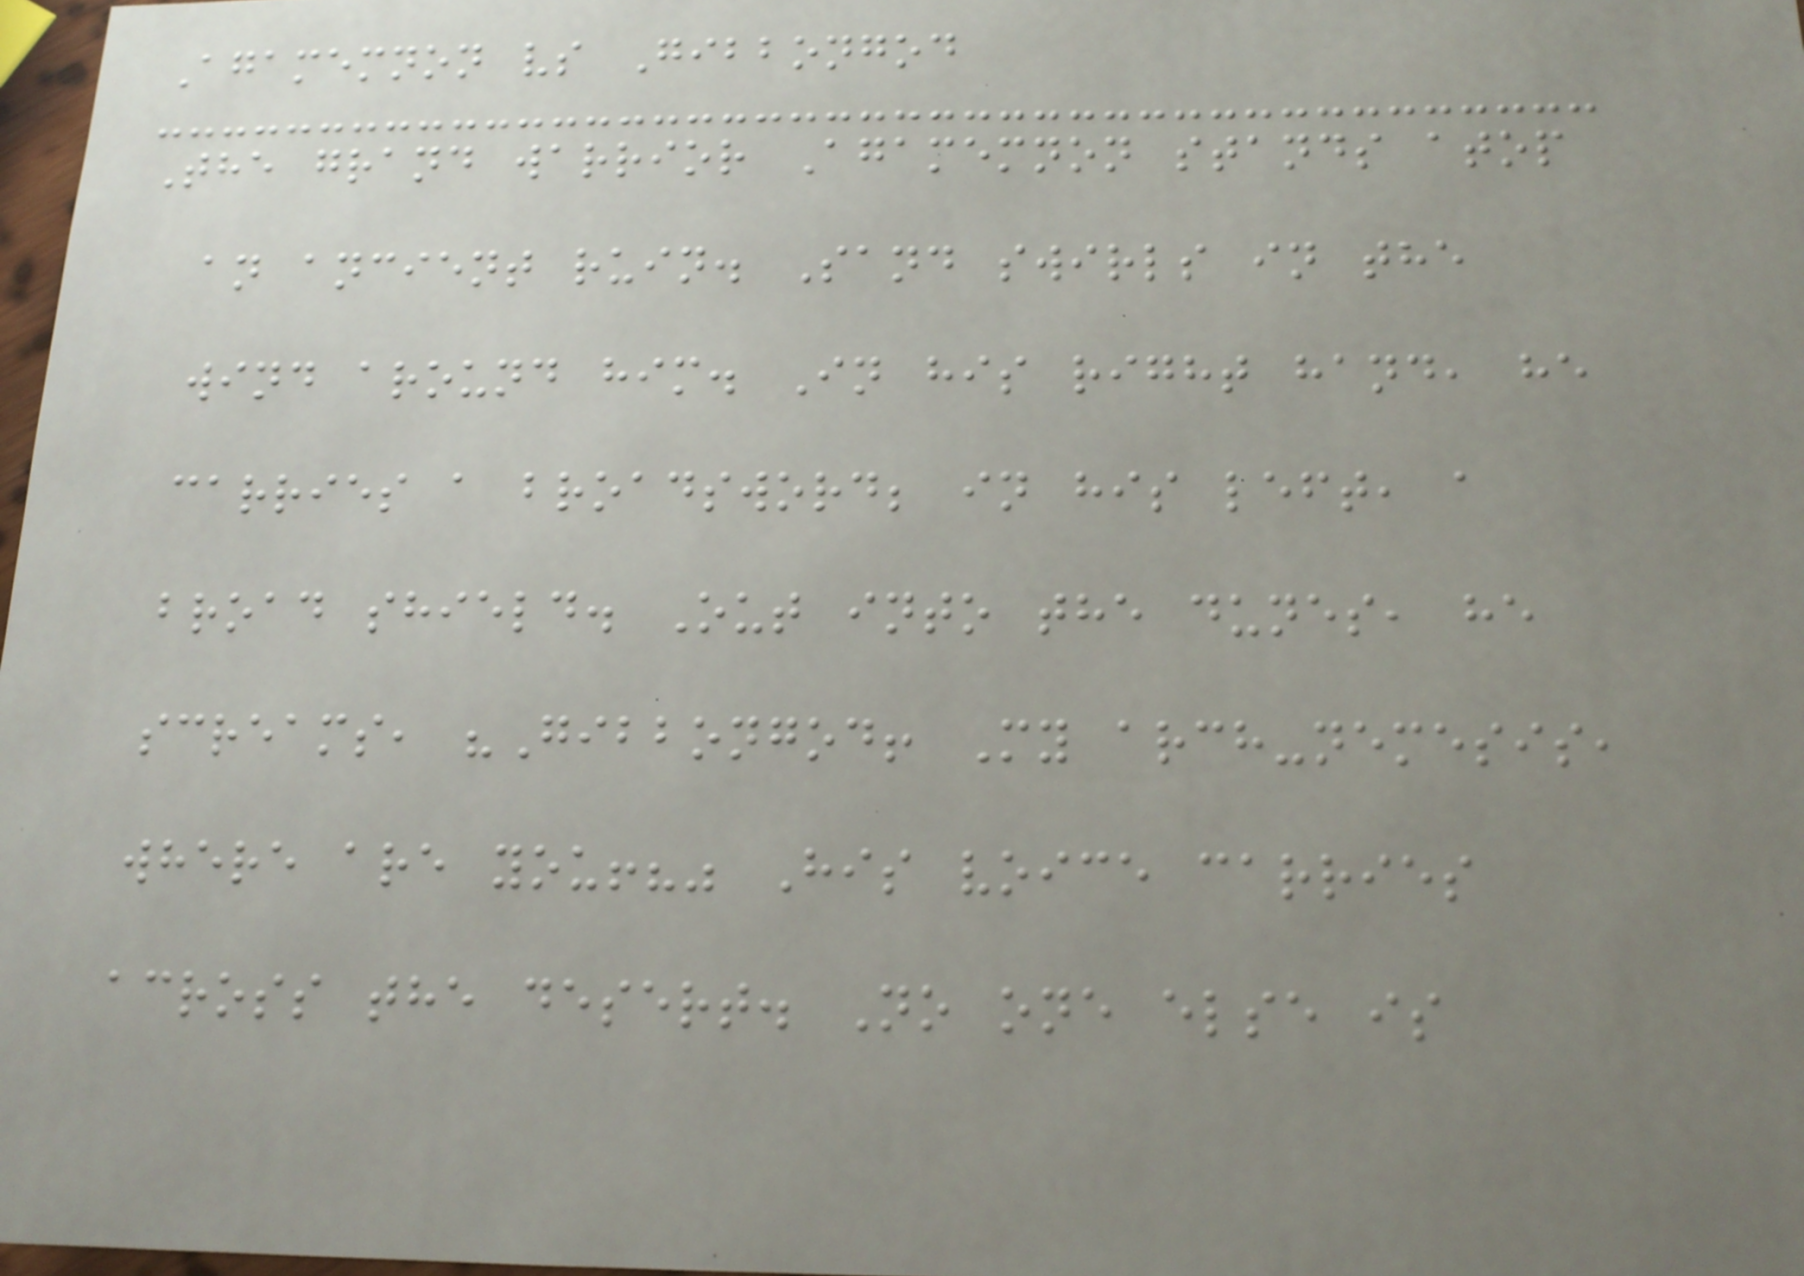Agamemnon vs Gibbongod
The grand warrior Agamemnon stands atop
an ancient ruin. Sand swirls in the
wind around him. In his right hand, he
carries a broadsword; in his left, a
broad shield. Out into the dunes, he
screams, "Gibbongod! My arch-nemesis,
where are you!?" His voice carries
across the desert. No one else is
